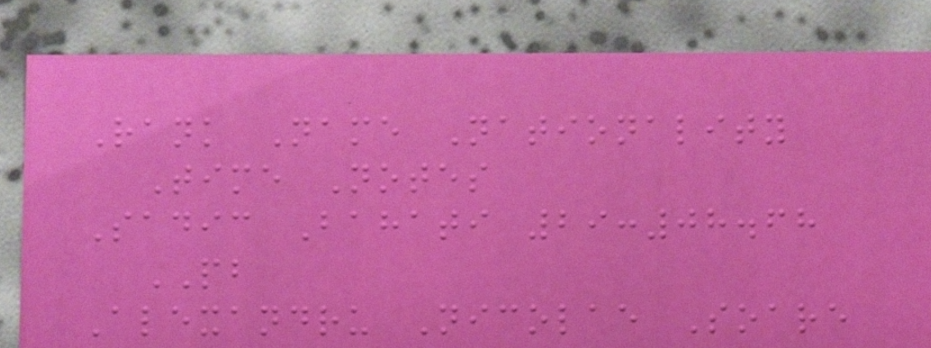Rank Name Nationality
Time Notes
Sadic Bahati 29:08.68
PB
Alexandru Nicolae Soare
